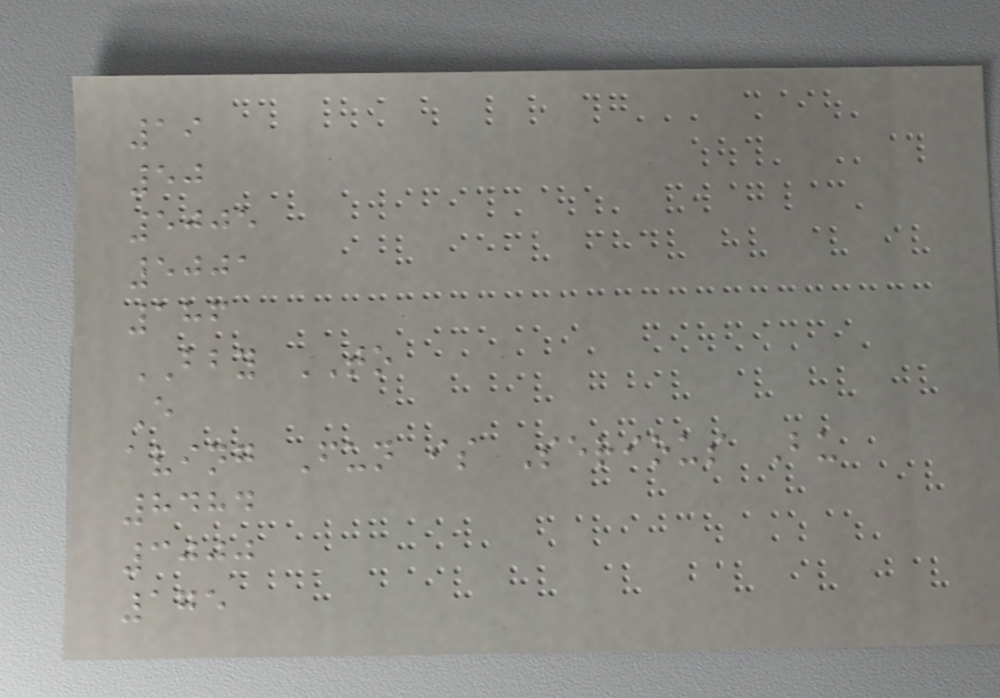19
50
5005
5001
186
BBY TO
E
aving Fun is Serious Bu
8484
3000
175
